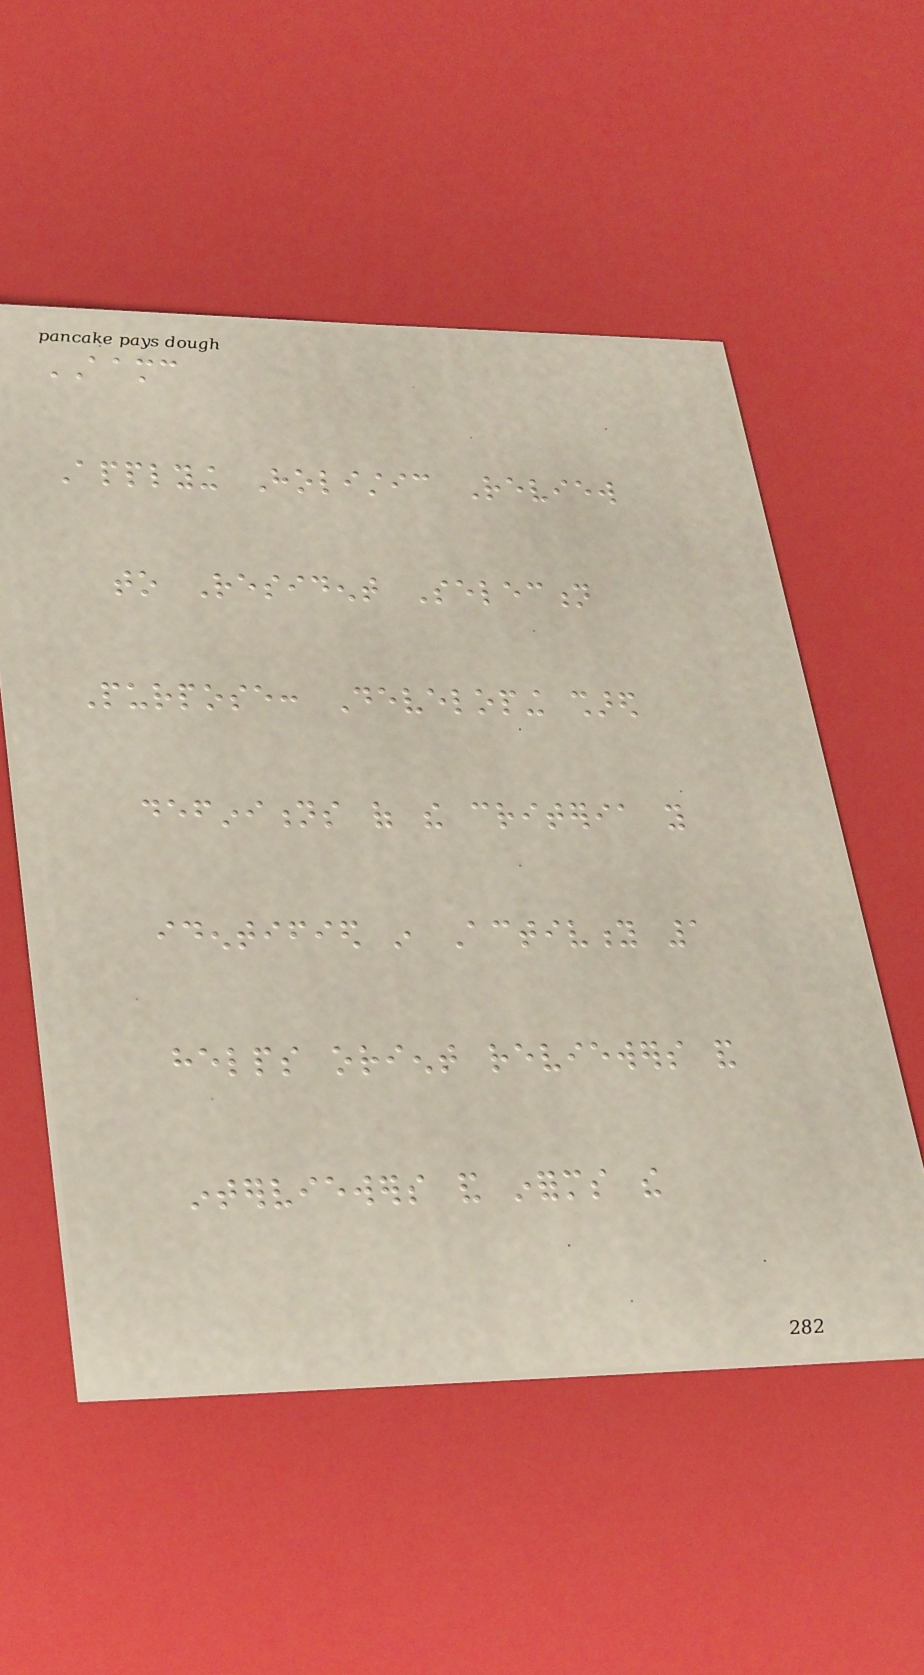AAMC
Applying Holistic Review
to Resident Selection
Purpose: Developing shared
definitions of the criteria you
identified in Activity 1
helps orient reviewers and
interviewers and informs the
